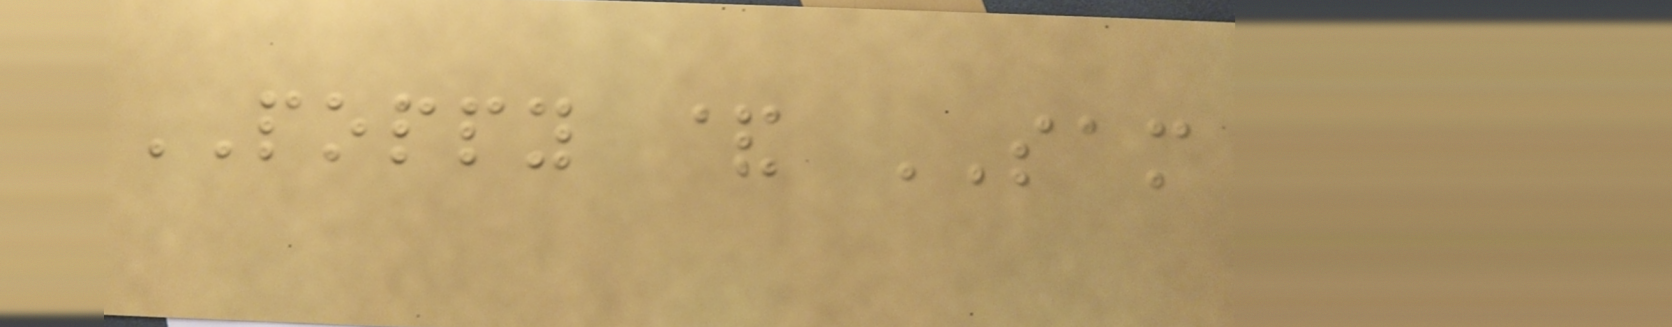POPPY & SAM
